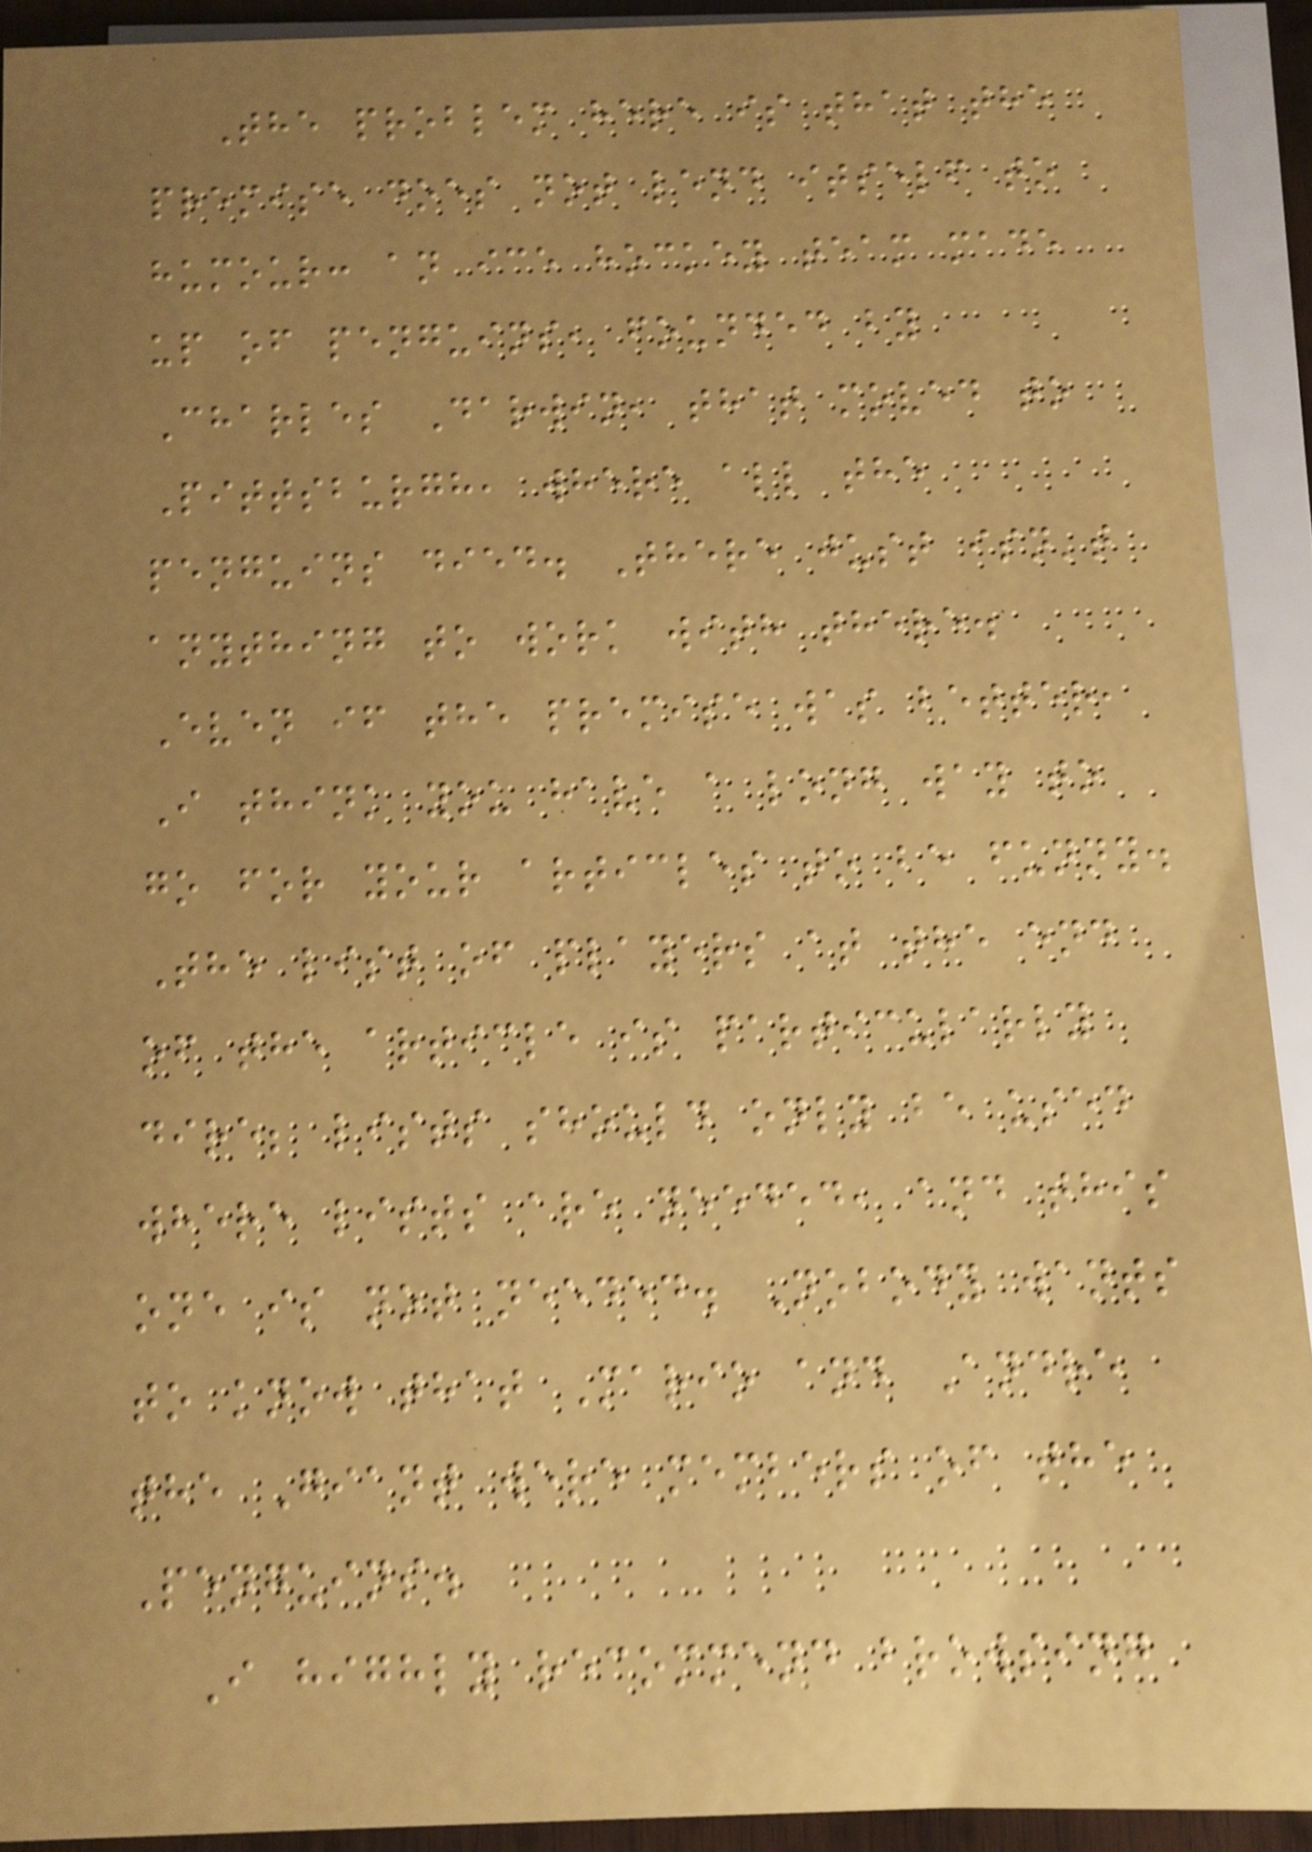The problem here is that the
premise does not lend itself to
humour: an ice hockey team made
up of penguins, founded by
Charles Darwin, that moved to
Pittsburgh, where all the
penguins died. There just isn't
anything to work with there.
Even if the premise was better,
I think you have a long way to
go for your articles to be funny.
The list of players at the end
of the article is particularly
dire; lists should only be used
where lists are needed, and this
one is not needed. Nobody wants
to know that Mario and Andre
the Giant were members of the
Penguins.
I highly recommend browsing
